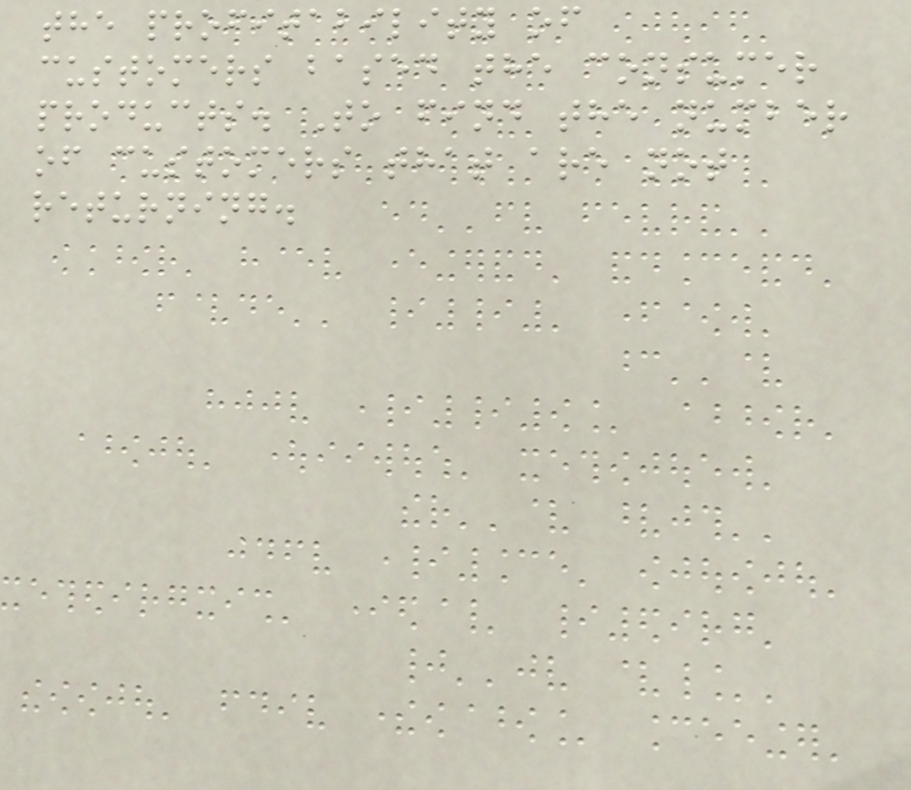the profitability of
customers based the consumer
products. To find the number
of customers that are not
returning.
